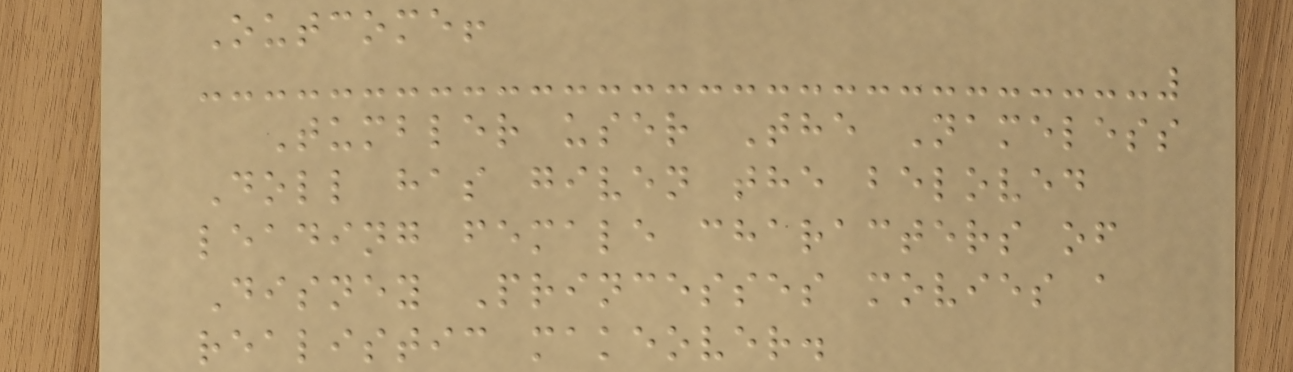Outcome!
Tumbler user The Nameless
Doll has given the beloved
leading female characters of
Disney Princesses movies a
realistic makeover.
